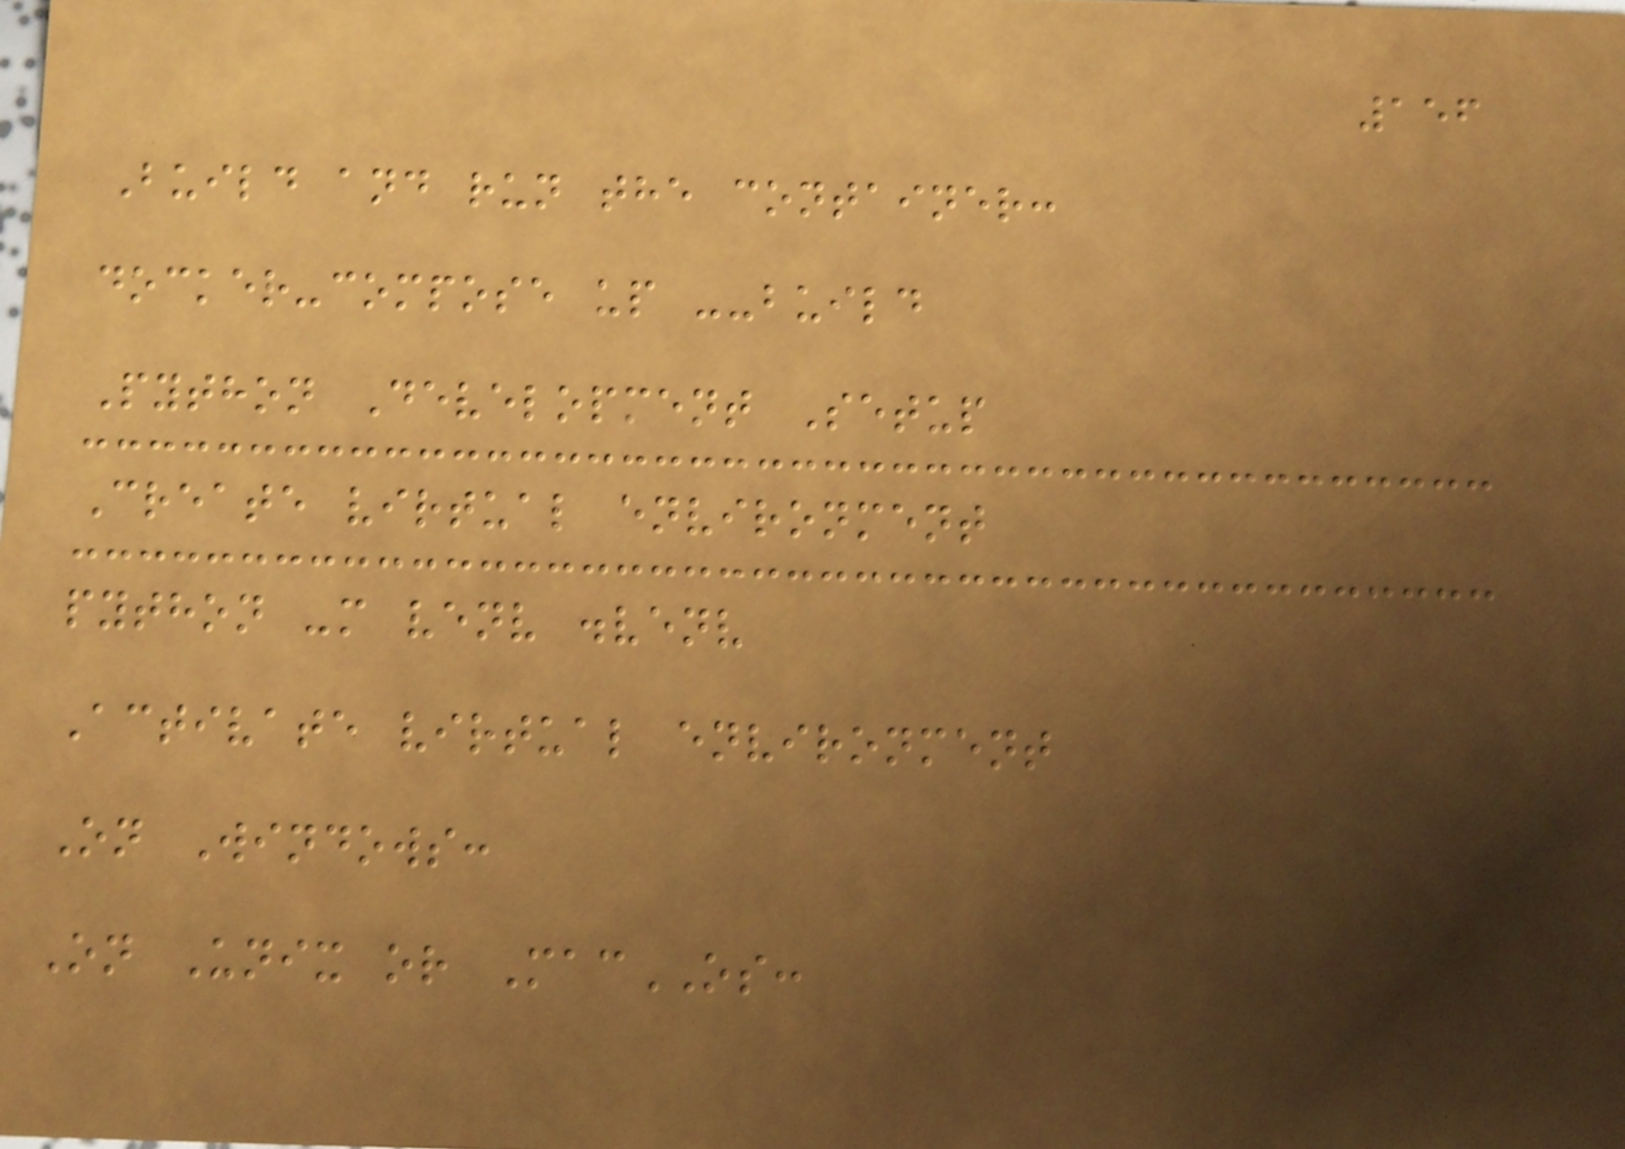156
Build and run the container:
docker-compose up --build
Python Development Setup
Create virtual environment
python -m venv .venv
Activate virtual environment
On Windows:
On Unix or MacOS:
